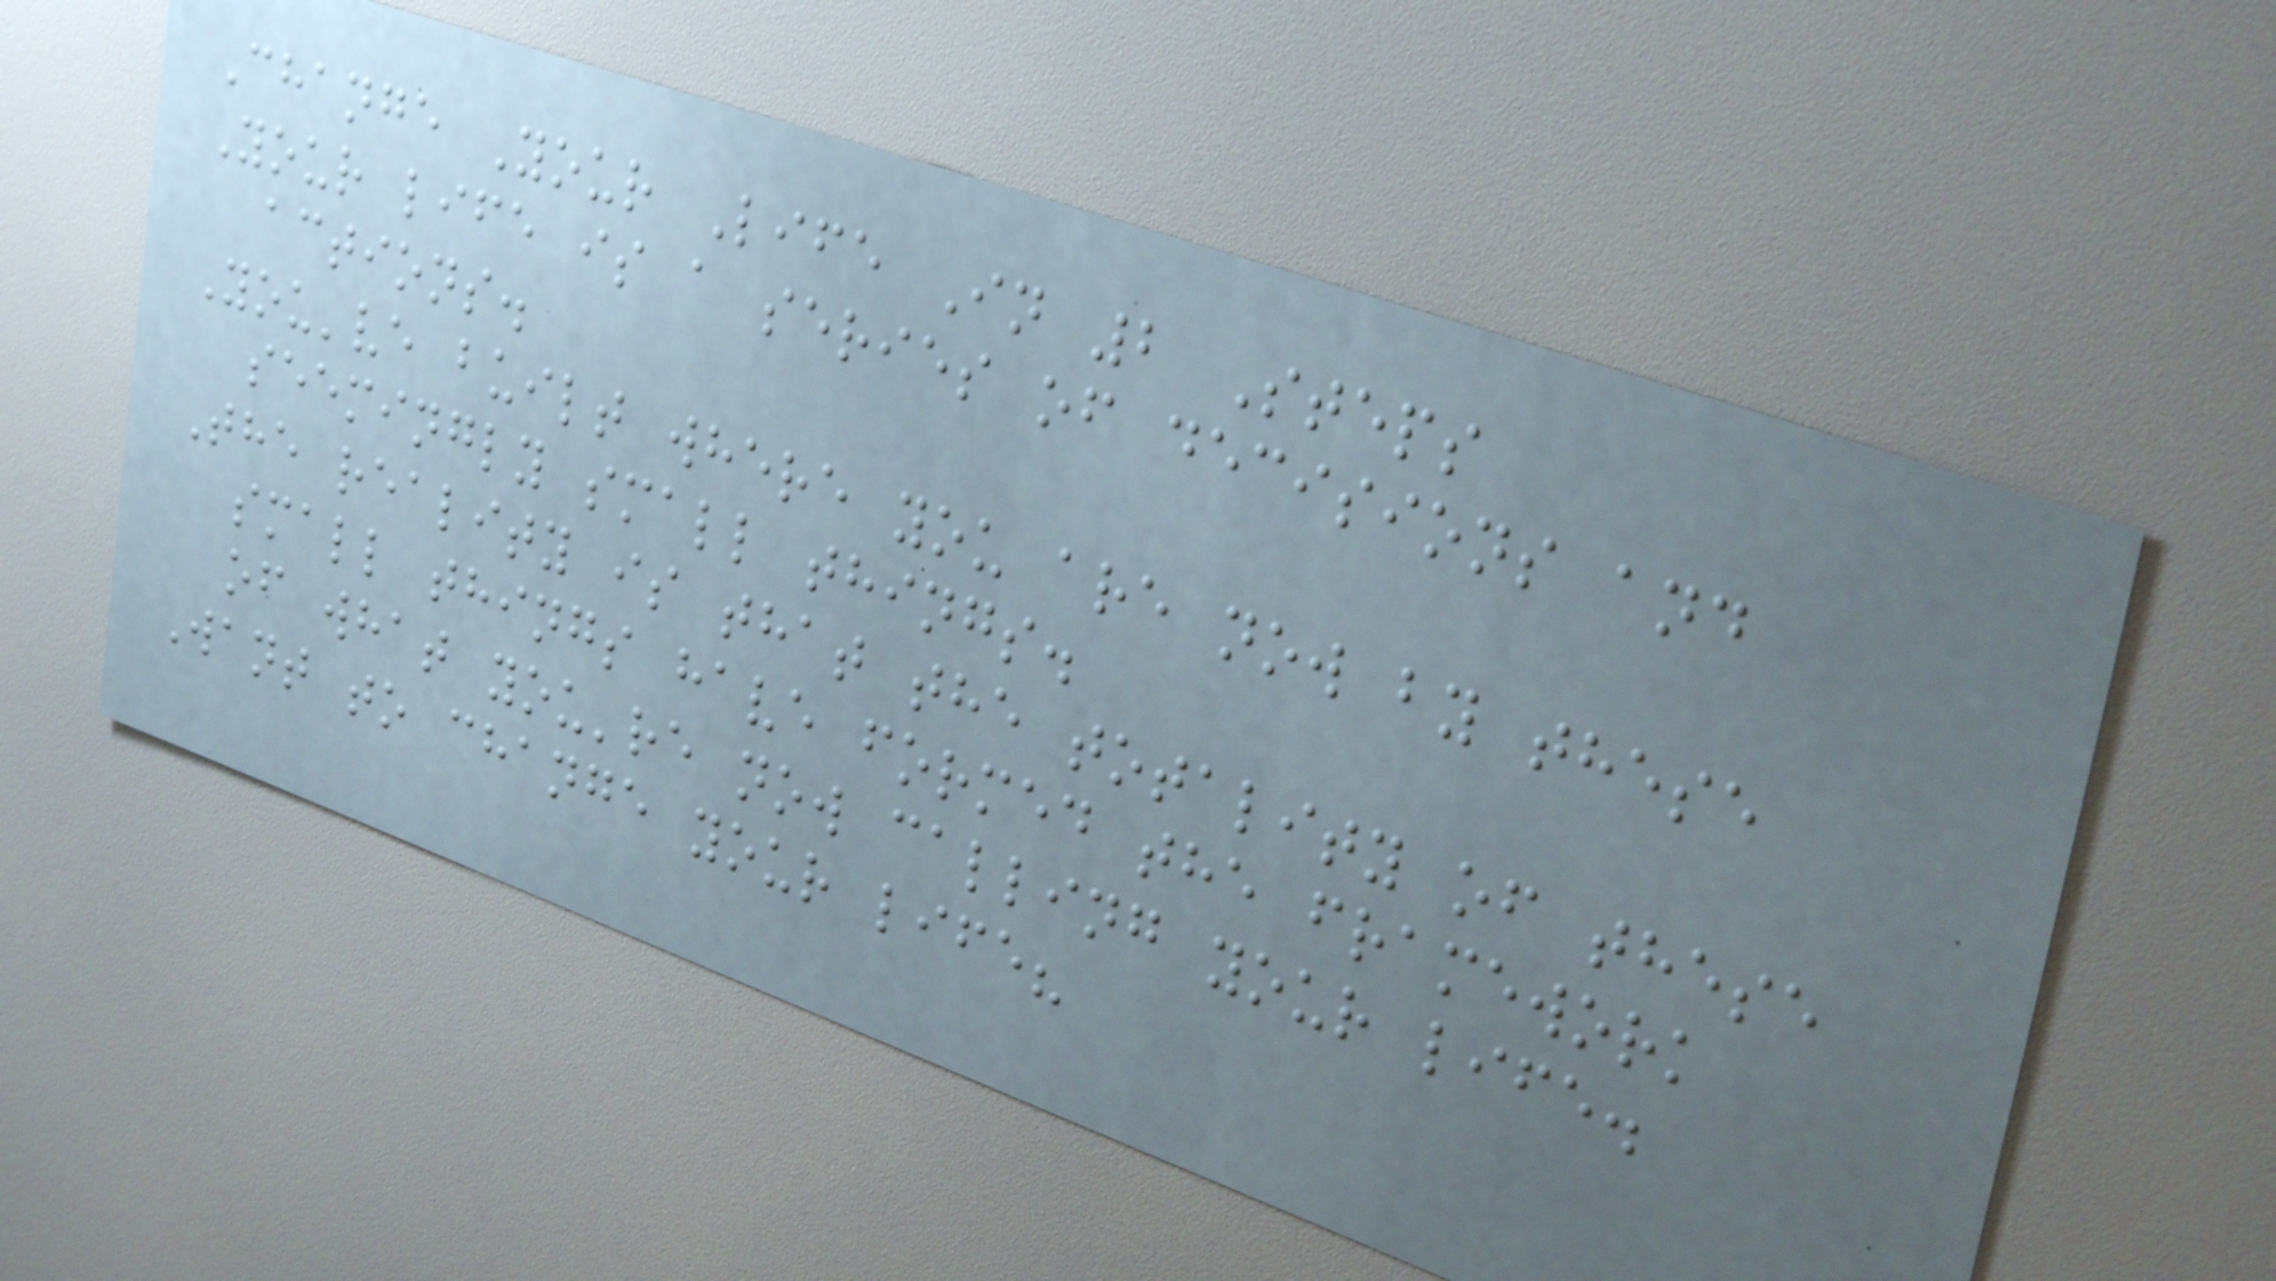Change Your Life In 2 Steps
Your life is a series of decisions and
actions.
You've built where you are now by these
seemingly small things.
The reality is that the totality of these
small things have formed the framework
of what you're now calling your life.
Want to change your life?
